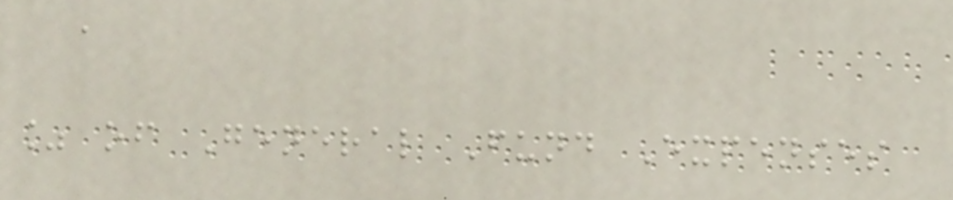a
% of General Fund Expenses
